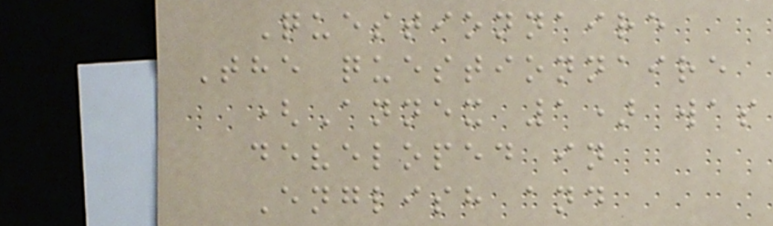Questionnaire
The questionnaire
(Annex 1) was
developed in
English and
